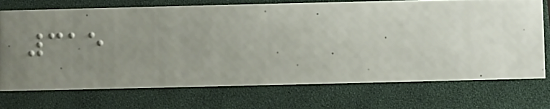315
